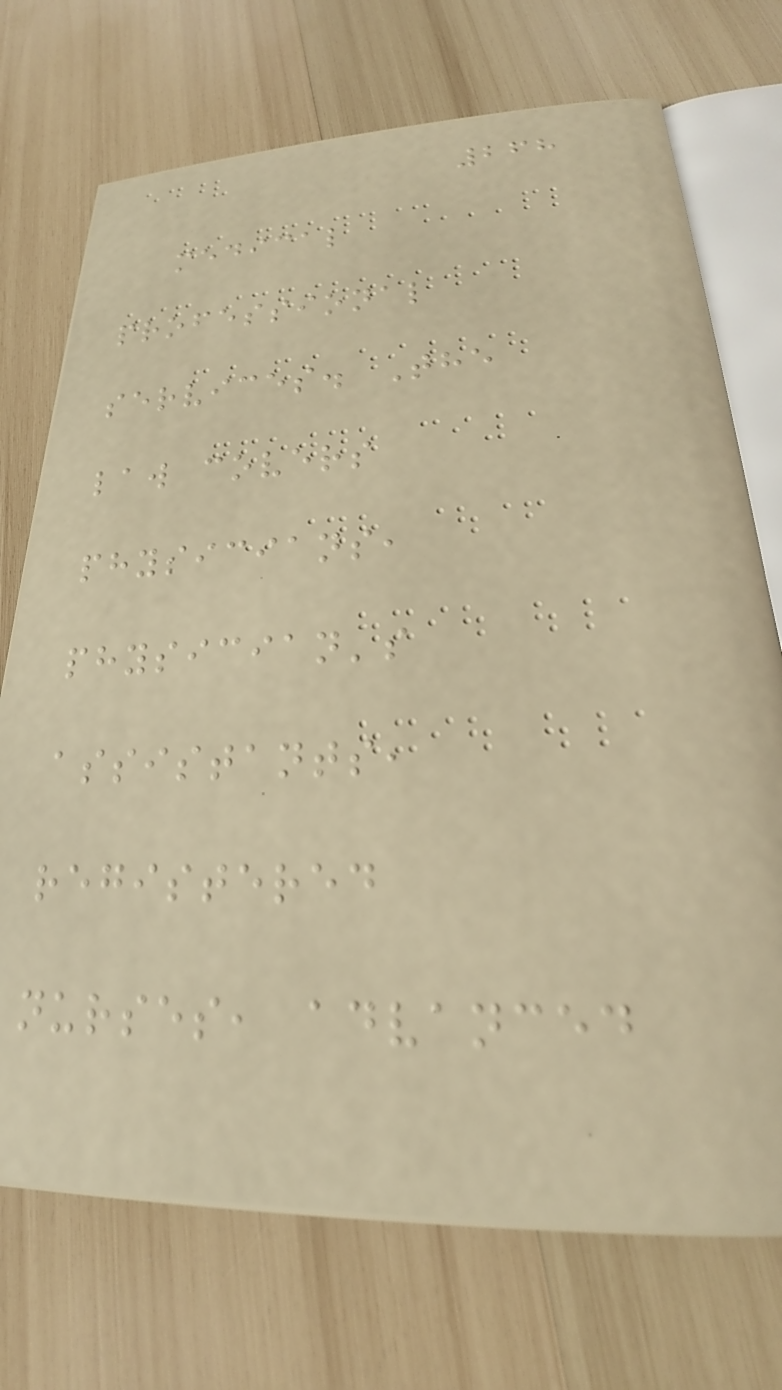268
medical
professional
services. The
law covers
physicians,
physician's
assistants,
registered
nurses, advanced
